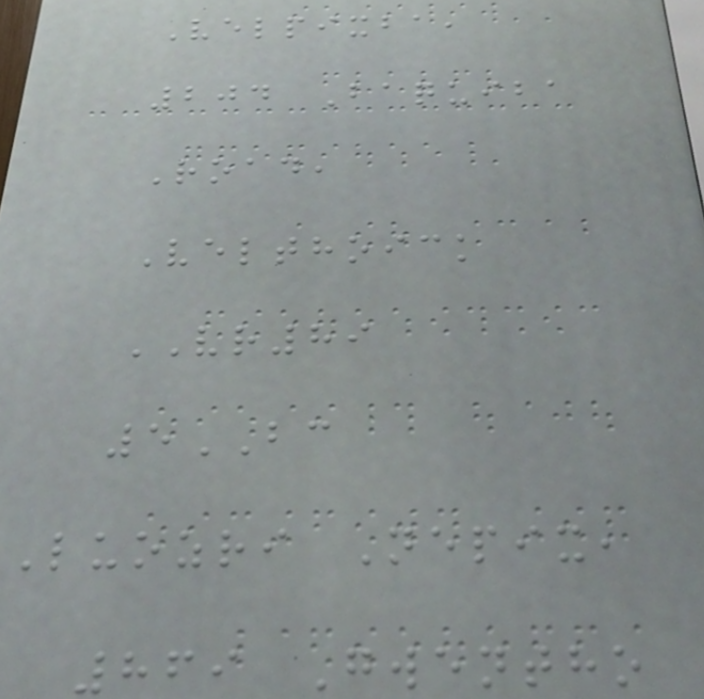Velpixba,
204 Baquiba
Road,
Velthoick
VR89
5BC
Luozri Nepix,
869 Gwentho
